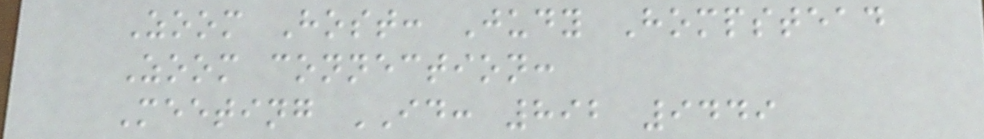Zoom Host: Judy Hompstead
Zoom connection:
Meeting ID: 892 9449
